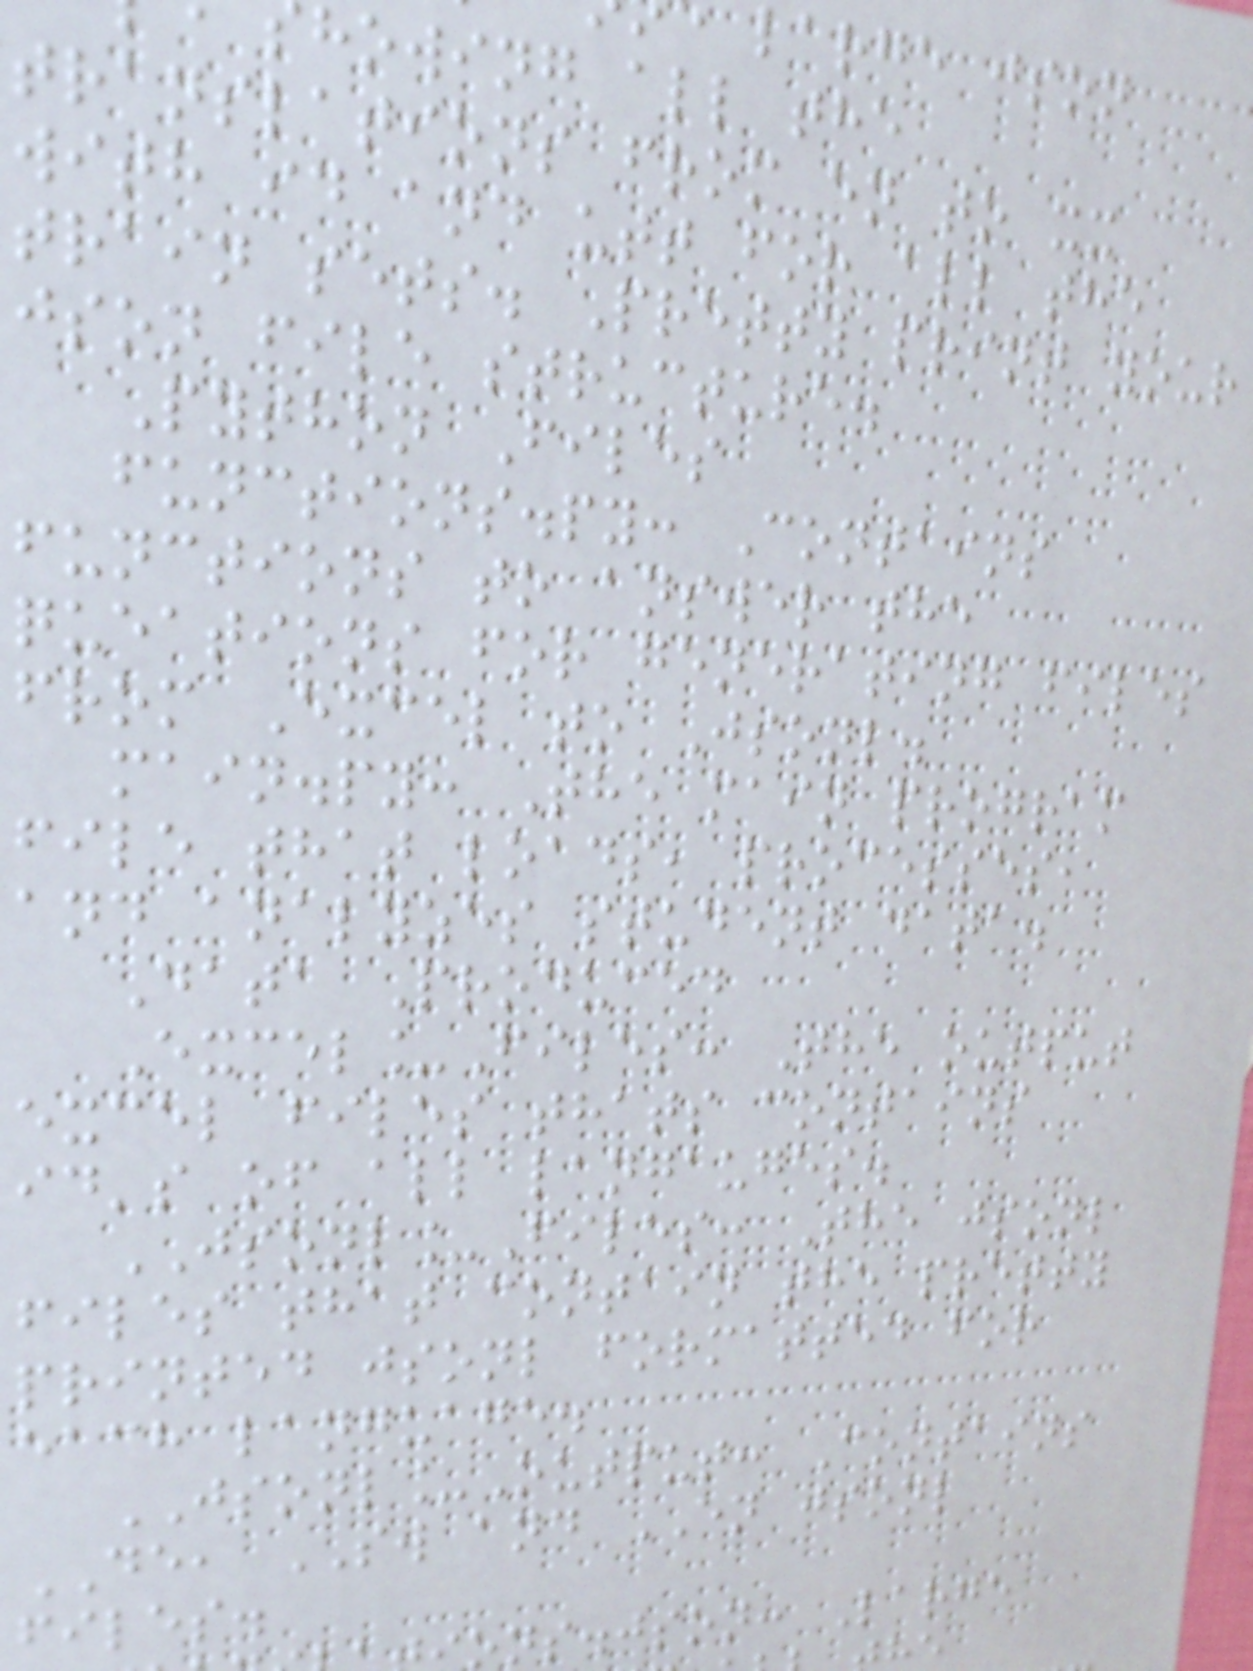large json
howing all the
translations from en to xx
with id and utt for all the
train sets. Pretty print your
json file structure.
Python Files
functions.py: Contains
functions to answer the
queations for generating files
from Excel to Jsonl.
main.py: The main program
file that loads, processes,
and analyzes student data.
Data Produced
Excel_Files: The output
excel files thats contains
id's of all langauges.
JSONL_Files: The jsonl
files that contain the pretty
printed jsonl formatted for
each language.
JSONL_Output: Contains
DE, SW and EN jsonl
files.
ns.json: Large
